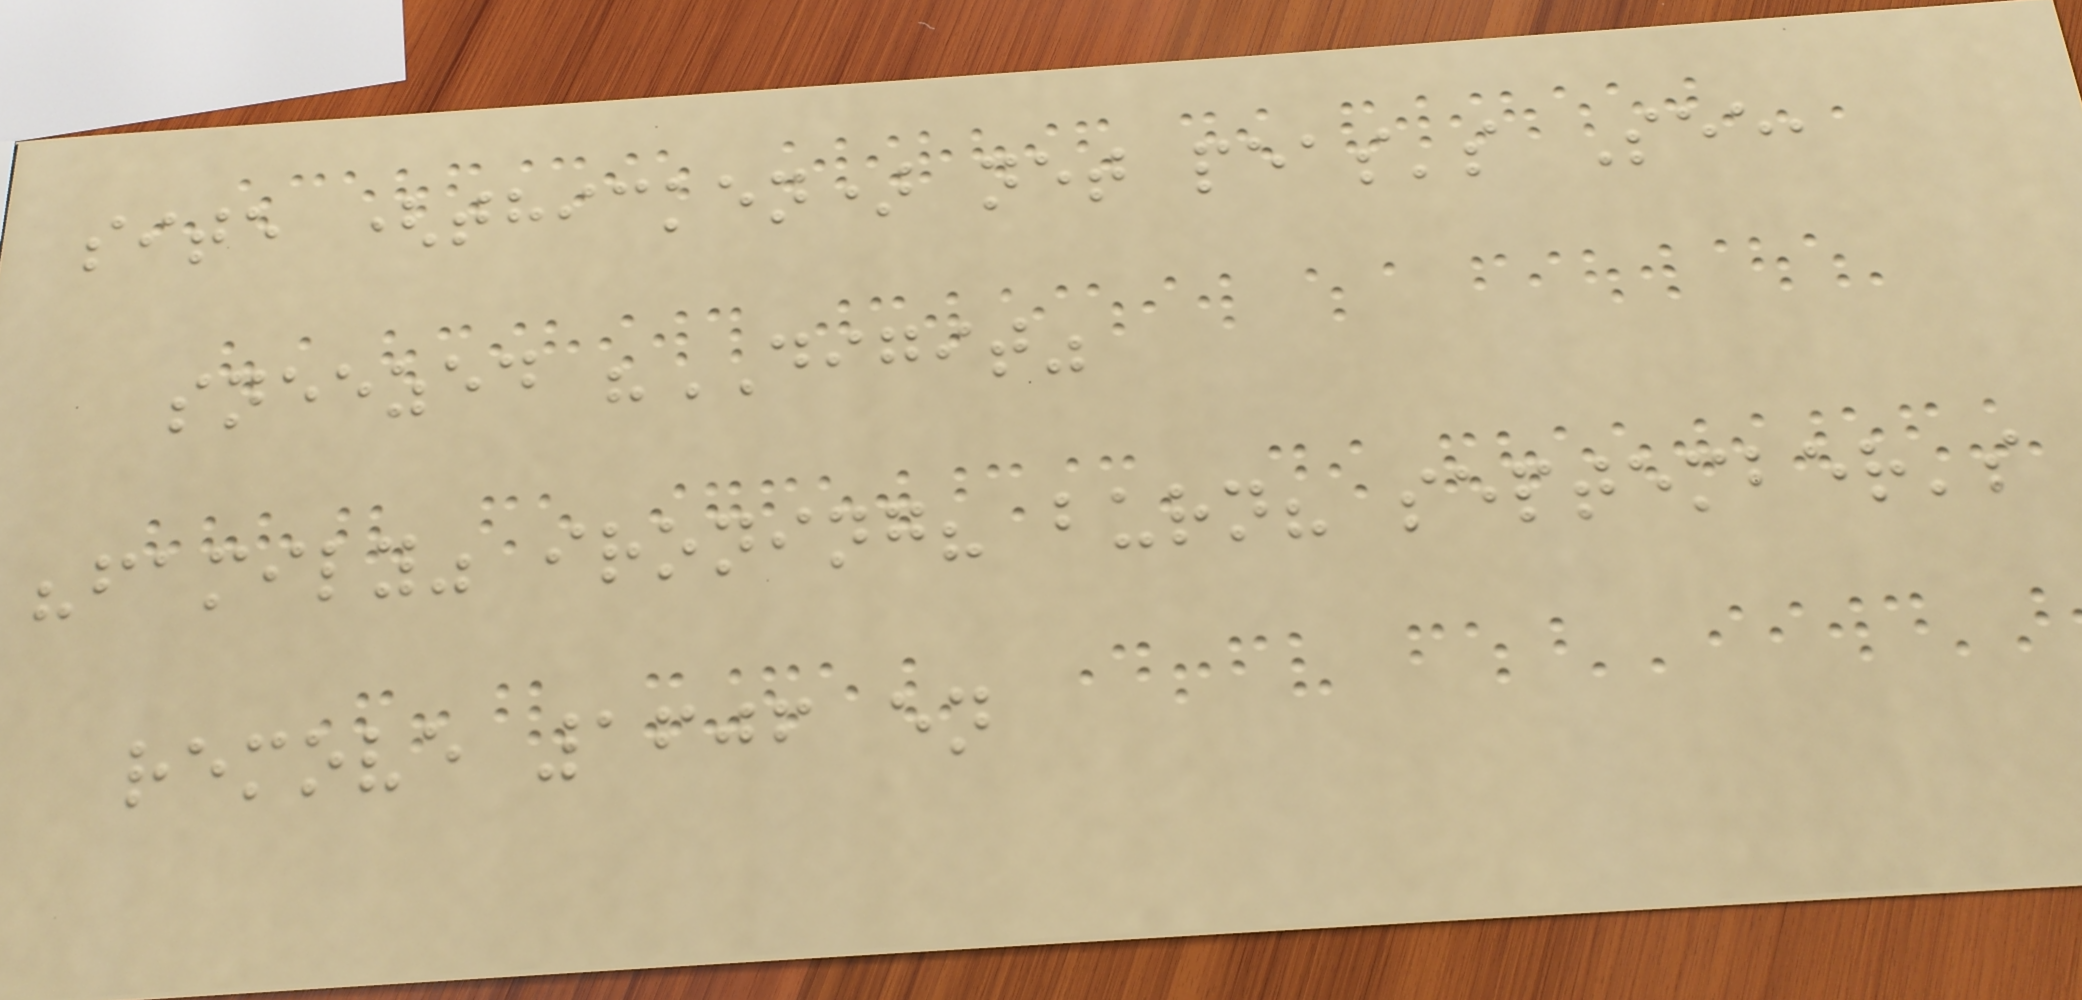site (thicken) net peas's See,
sneezed "DIGIT"
"family" ironing? burn? september's
remove 1606 en
